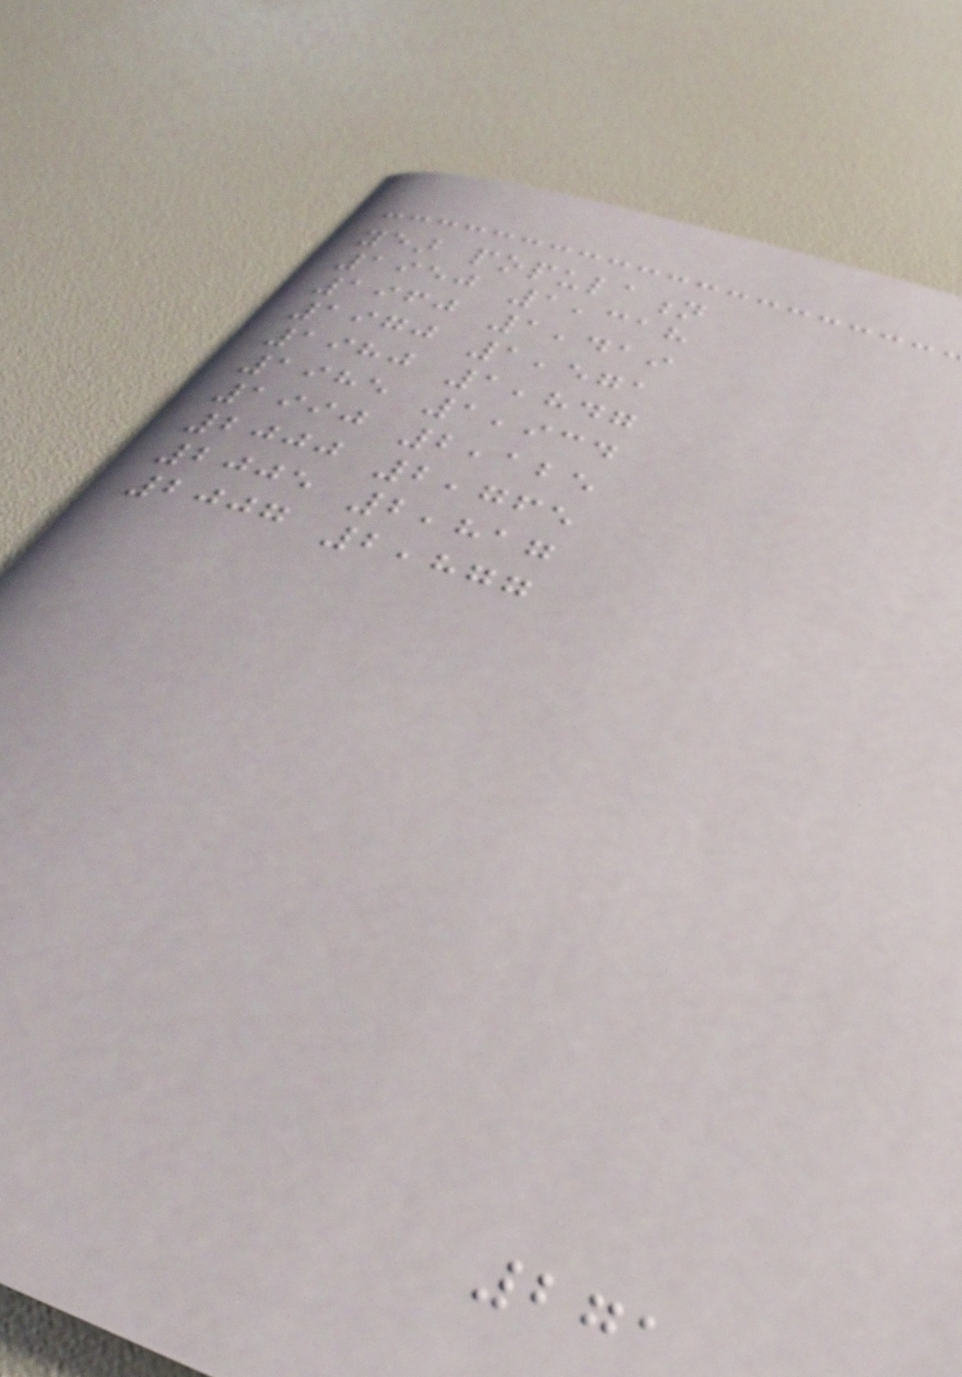year population
1950 1,318
1960 1,419
1970 1,571
1980 1,847
1985 1,934
1990 2,125
2000 2,765
2005 2,817
2007 2,877
271
